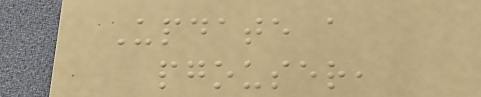Update a
pgouser,
